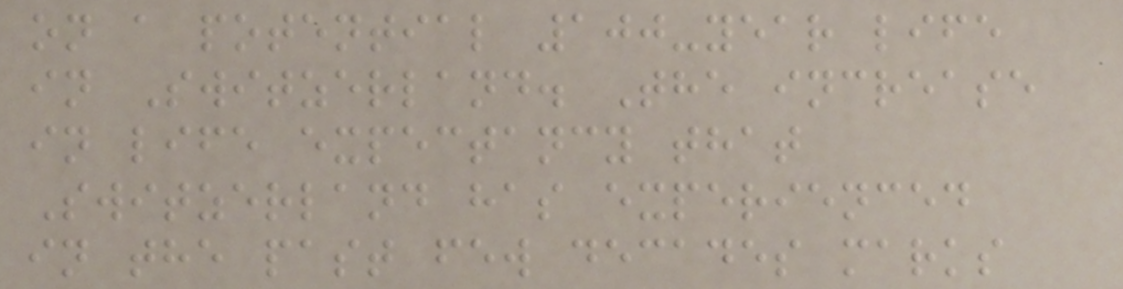on a potential 100-year life
in Switzerland. The increase
in life expectancy that
Switzerland has experienced
in the past few decades marks
